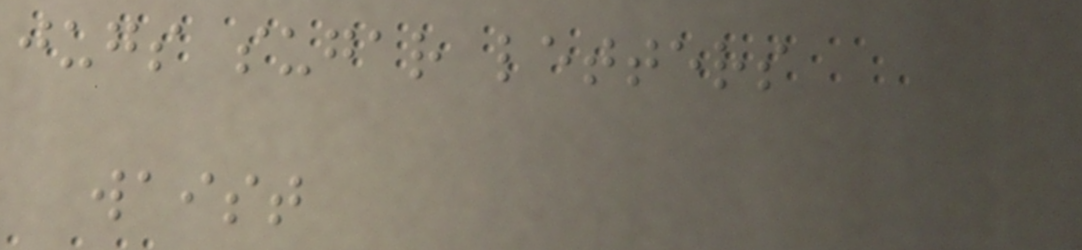jugs sugar letters
waist
